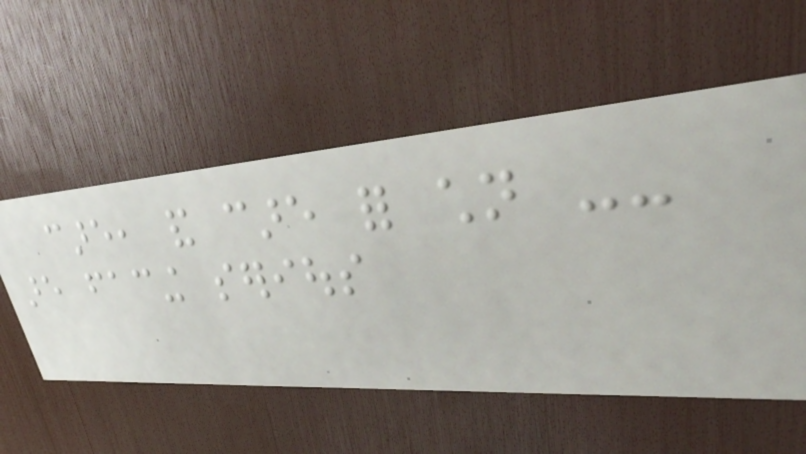care, and care for children --
are facing serious
